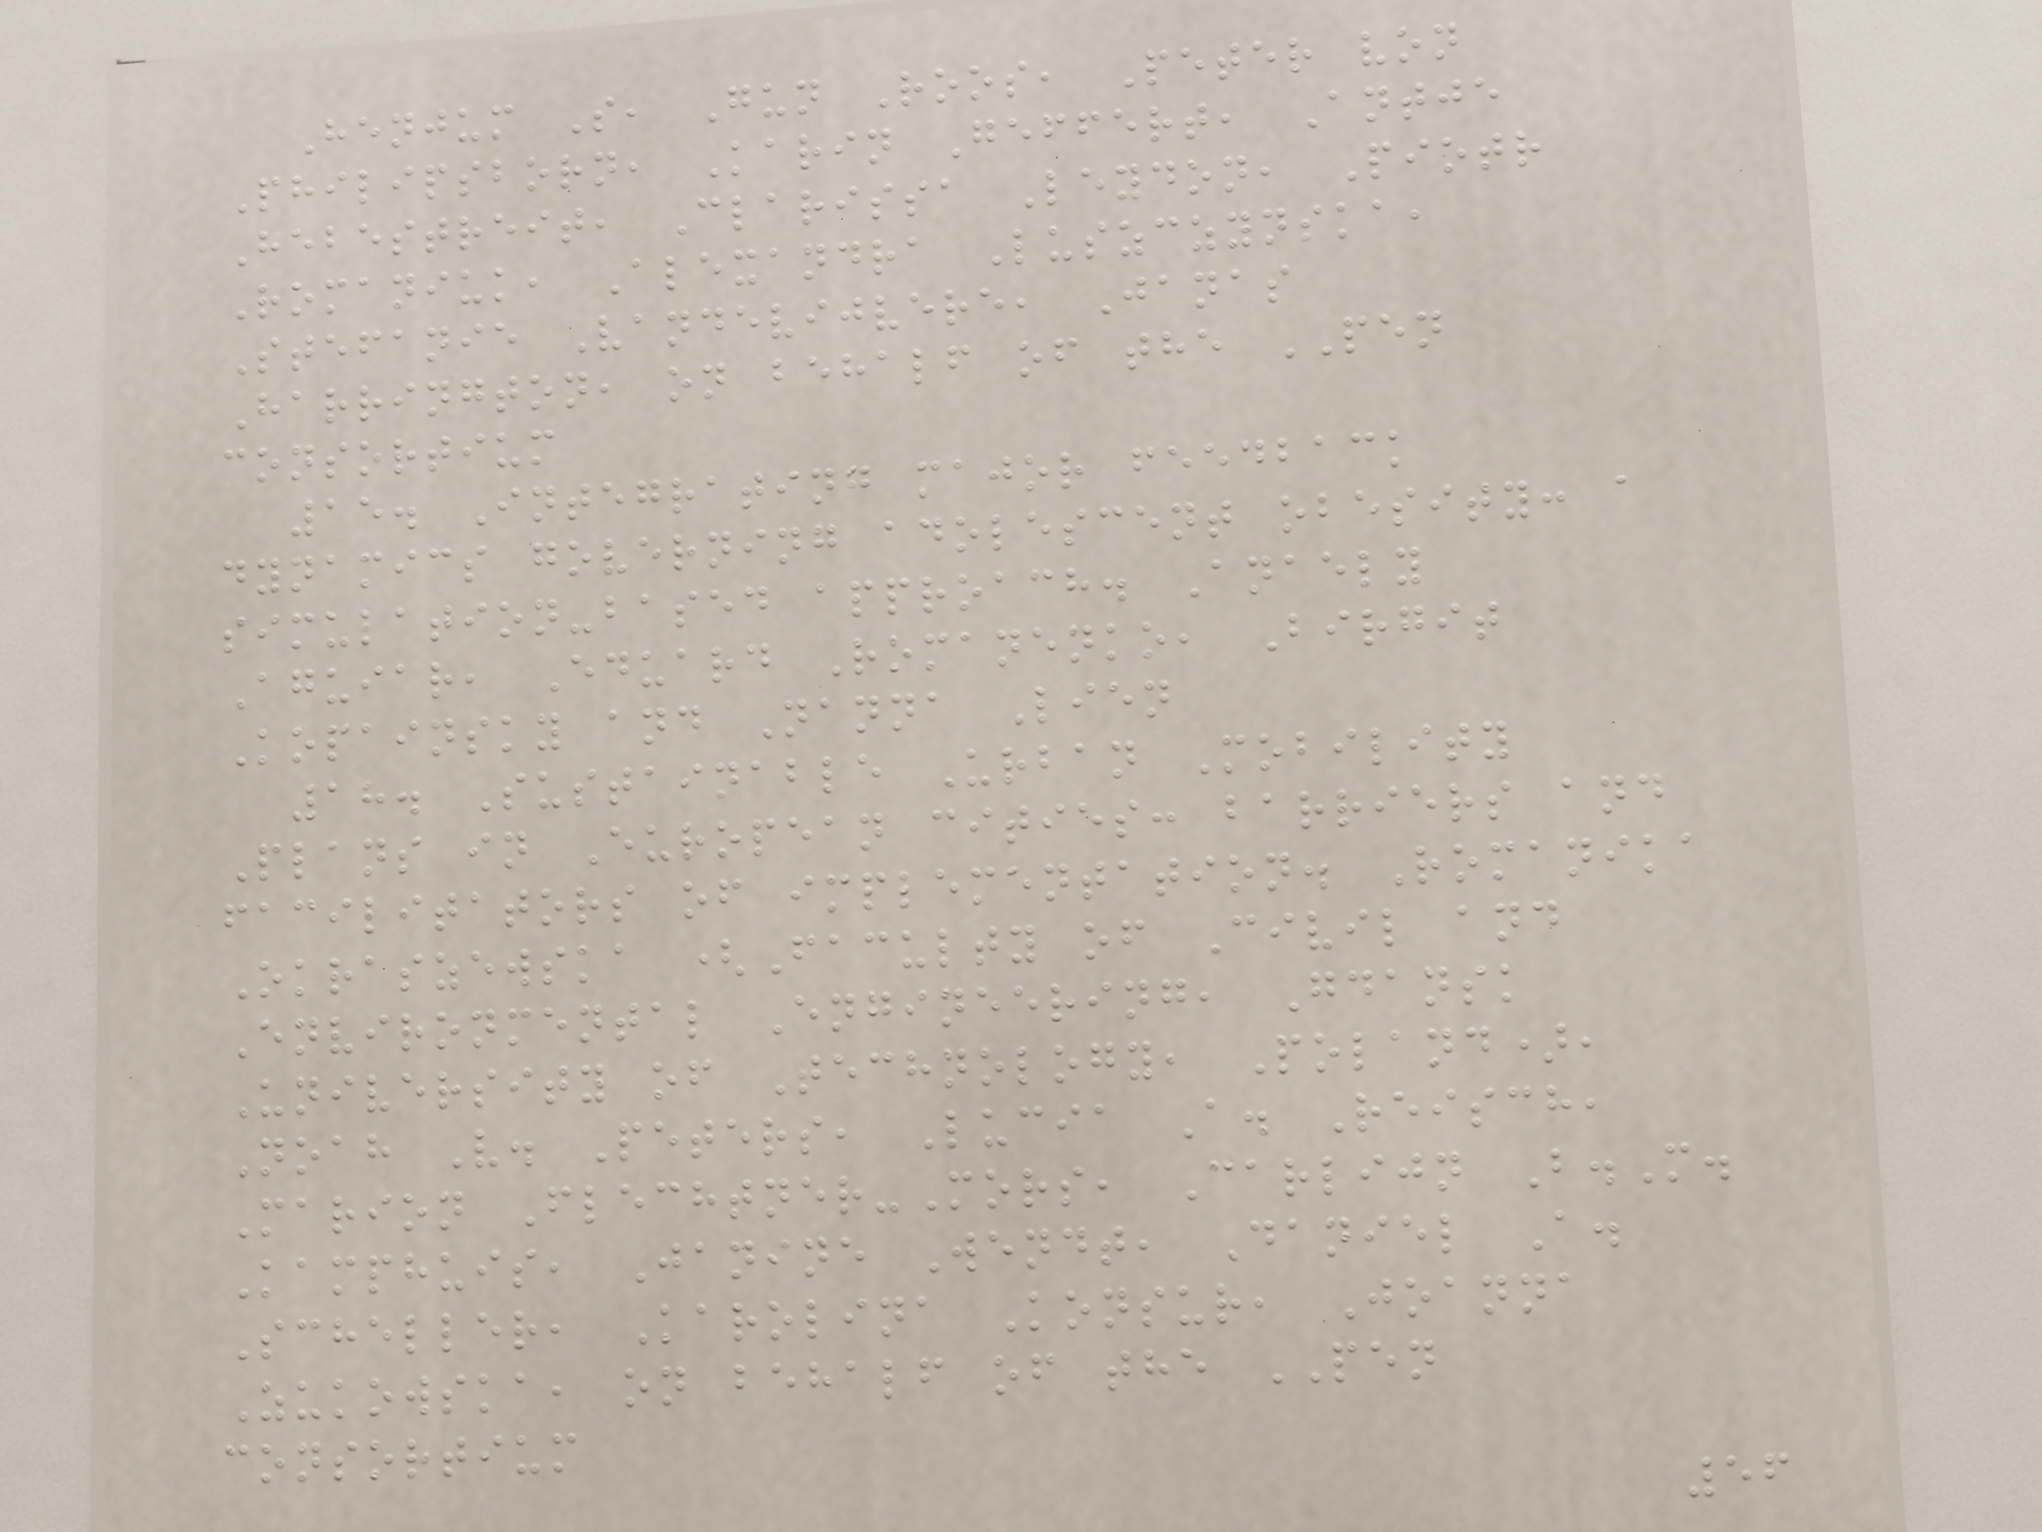Henjum S, Gun Roos, Peter von
Philipsborn, Karin Geffert, Antje
Hebestreit, Clarissa Leydon, Piotr
Romaniuk, Alexandra Luszczynska,
Stefanie Vandevijvere, Janas
Harrington, on behalf of the PEN
consortium
15. Integrating major feedback
dynamics governing adolescent obesity: a
simulation-based approach. Anaely
Aguiar, Eduard Romanenko, Birgit
Kopainsky and Nanna Lien
18. Sustainable Urban Mobility
Plans in European cities: barriers and
facilitators of implementation. Romanika
Okraszewska (Faculty of Civil and
Environmental Engineering, Gdansk
University of Technology, Poland),
Noah V. Peters, Lucia A. Reisch,
Marion Flechtner-Mors, Carlijn B.M.
Kamphuis, Janine Wendt, Daniel A.
Scheller, Karolina Konsur, Joanna
Zukowska, on behalf of the PEN
consortium
56
